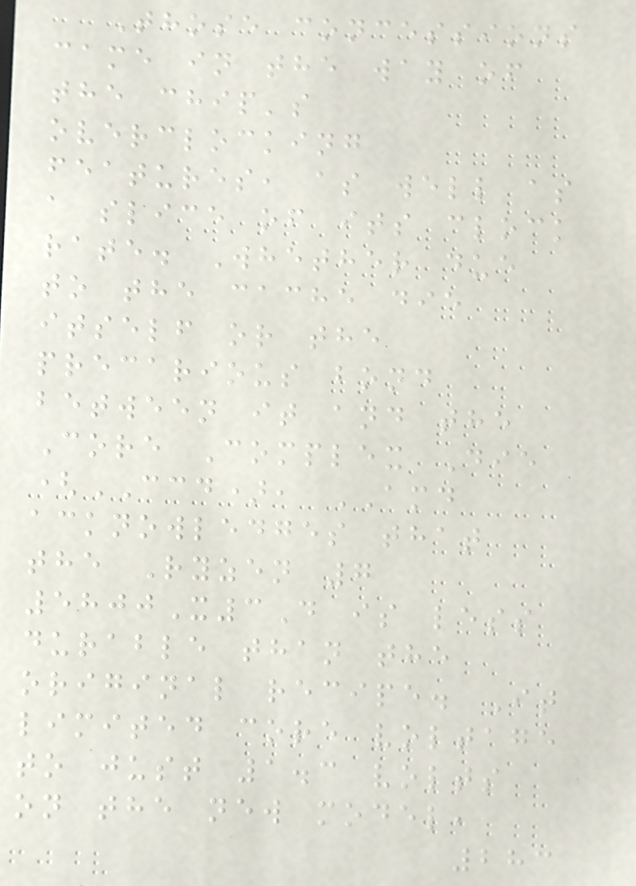Those concessions
came in the way of
the chip's
overclocking
features, as well as
a slice of its clock
rate. Whether due
to the cache die
itself or the
precarious bond
between it and the
Core Complex Die
(CCD), AMD
acknowledges that
the Ryzen 7
5800X3D is less
durable than the
original recipe. It
limited core voltage
to just 1.3 volts
on the new model,
283
